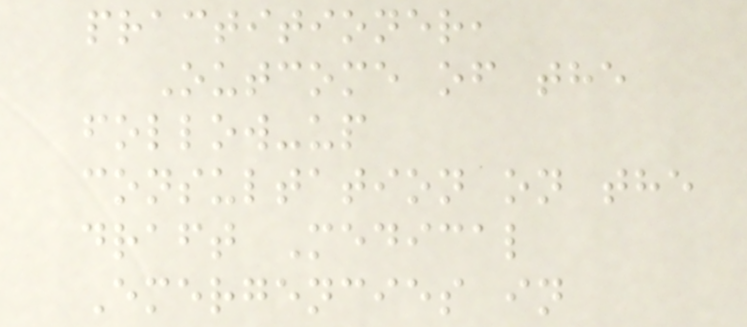practitioner,
Outcome of the
follow-up
consultation on the
draft Medical
Emergencies in
